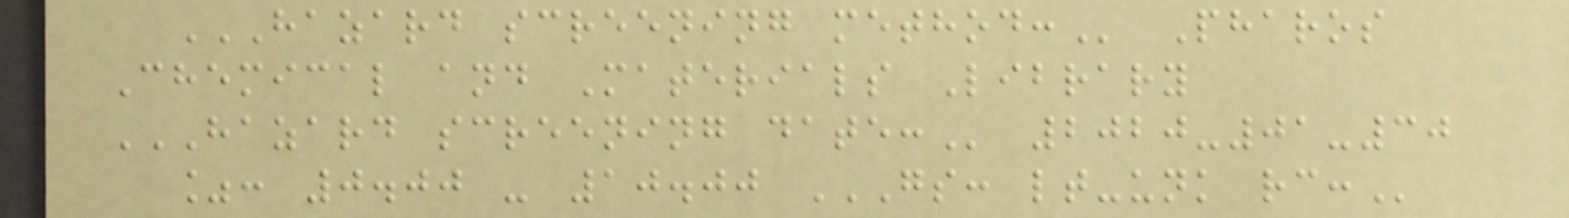HAZARD SCREENING METHOD: Pharos
Chemical and Materials Library
HAZARD SCREENING DATE: 2020-01-30
%: 0.00 - 10.00 GS: LT-UNK RC:
